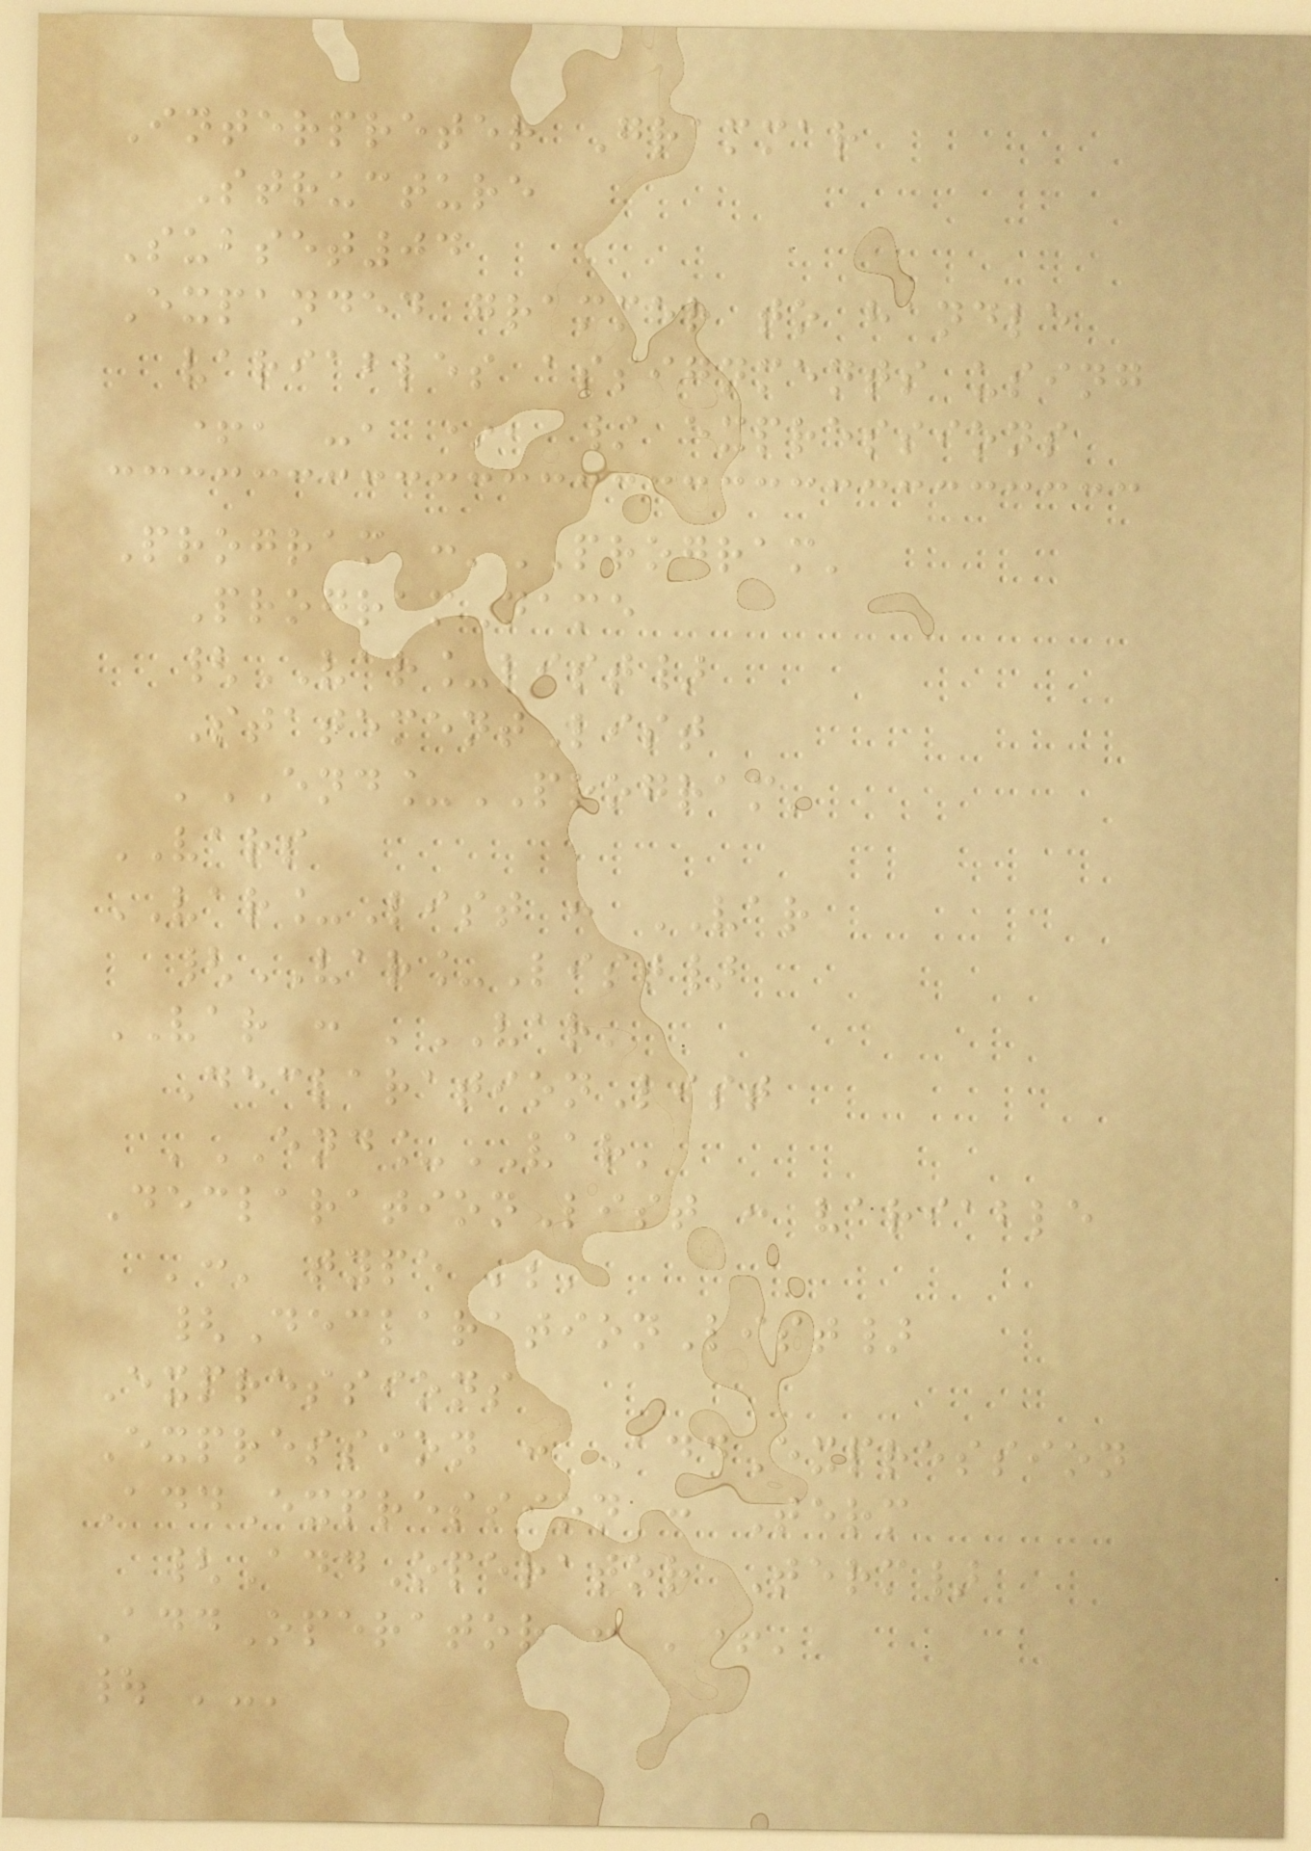Interpreter Grammar
Structure
Subset04
Expanded grammer to handle
variables assignments using
+, -, *, / expressions
Program :'PROGRAM'
ProgramName
{VAR_list}
StatementList
'END_PROGRAM'
VARS
VAR_List : VAR
{VAR_List}
VAR : 'VAR'
DeclarationList
'END_VAR'
DeclarationList : variable
':' type ';'
{DeclarationList}
Expressions
Expression : AddExpression
AddExpression : Term
{AddOperator Term}
AddOperator : '+'
| '-'
